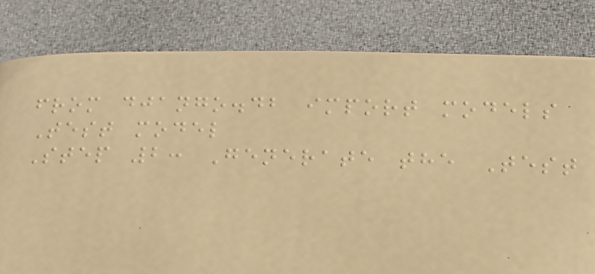from django.db import models
Test model
Step 2: Generate the Test
